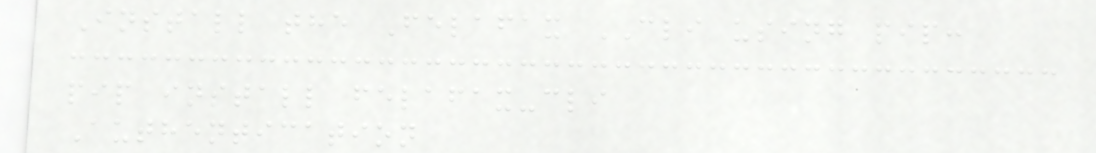Install the Felafax CLI using pip:
pip install felafax-cli
Authentication
